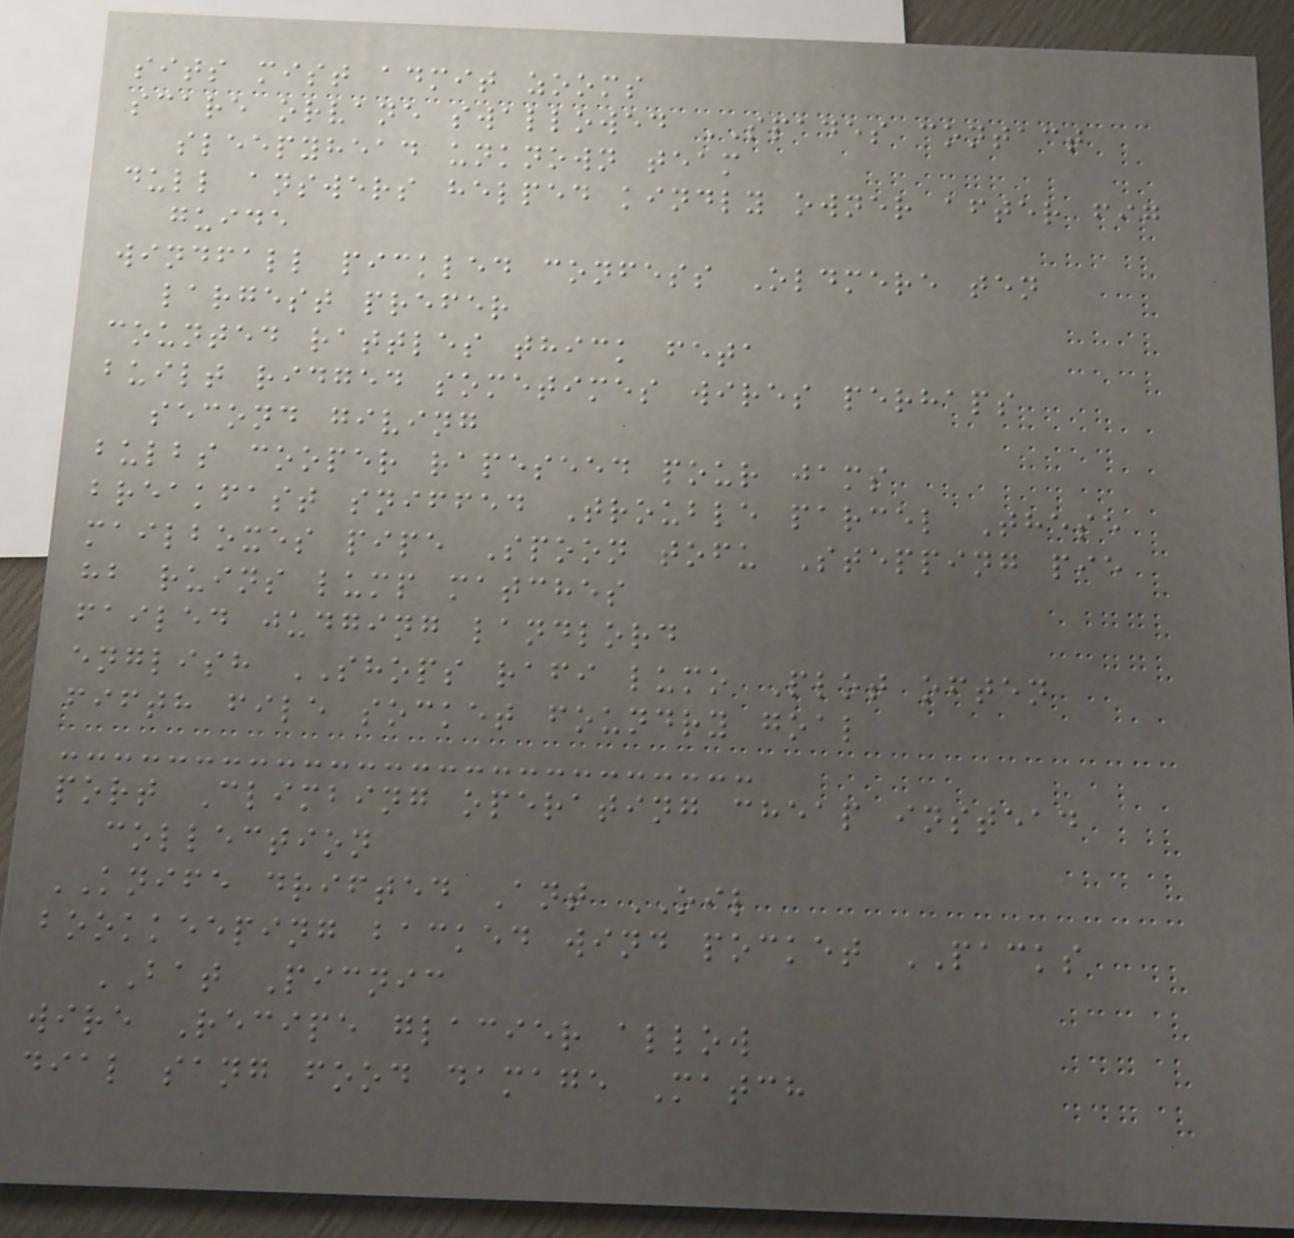sits mist admit zooms
scare orvane swallowed SPADES contact
sleepyhead unknown team
dull answers helped kindly owner after fig
guide
windfall pickled confess Oldmere ten
largest prefer
counted rattles thick feta
built ridged sometimes wires perhaps
second giving
bulbs cooper rapeseed pour jams
breakfast sniffed Trouble parcel These
mailboxes pipe Spoon tofu Stepping pie
hb ruins lump matches
failed judging landlord
english SHOPS rafi lumo Plot often
fifth file socket foundry goal
port Climbing operating cheap instead
collection
KNIFE drifted Ant OIL
bookkeeping backed wind pocket PACKS
BAT Picnic
wire Recipe glacier allow
dial sang food damage Match
